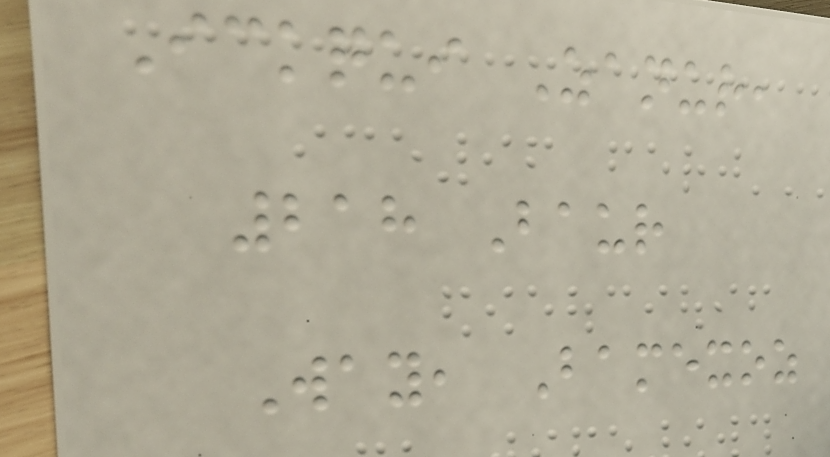Ickqui Zanur,
218 Baur
Way, Bamexoz
